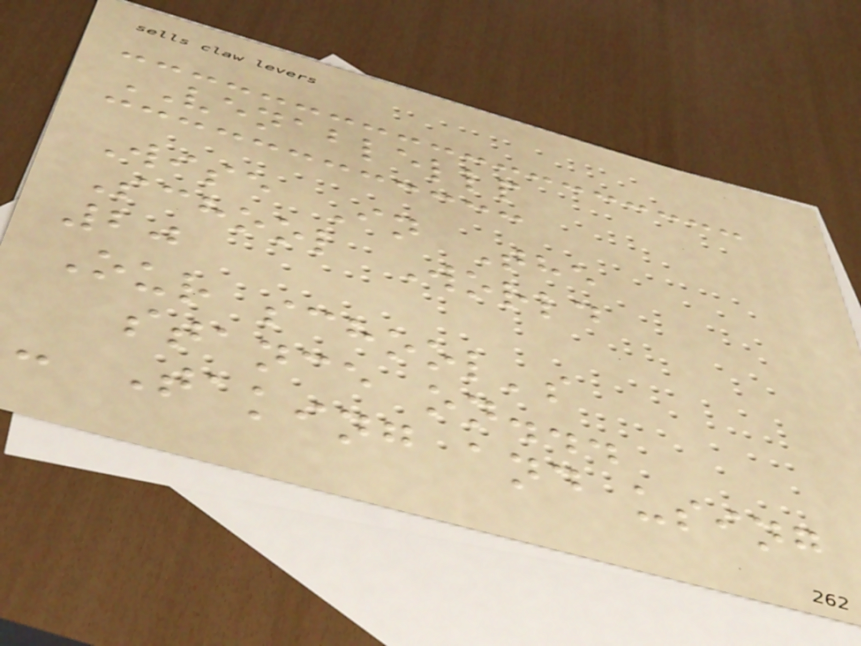VENABLELLP
Wise In The
School World
20
Our school's
stance on...
- Taking and using
